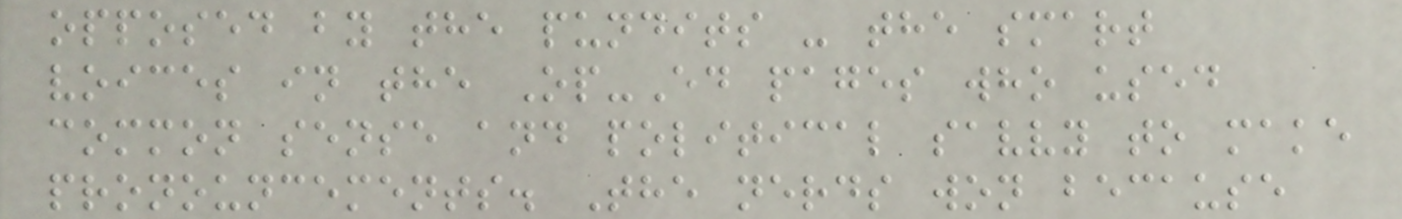opposed by the pundits - the smart
voices in the Op-Ed pages who used
common sense and political savvy to make
pronouncements. The nerds won because
